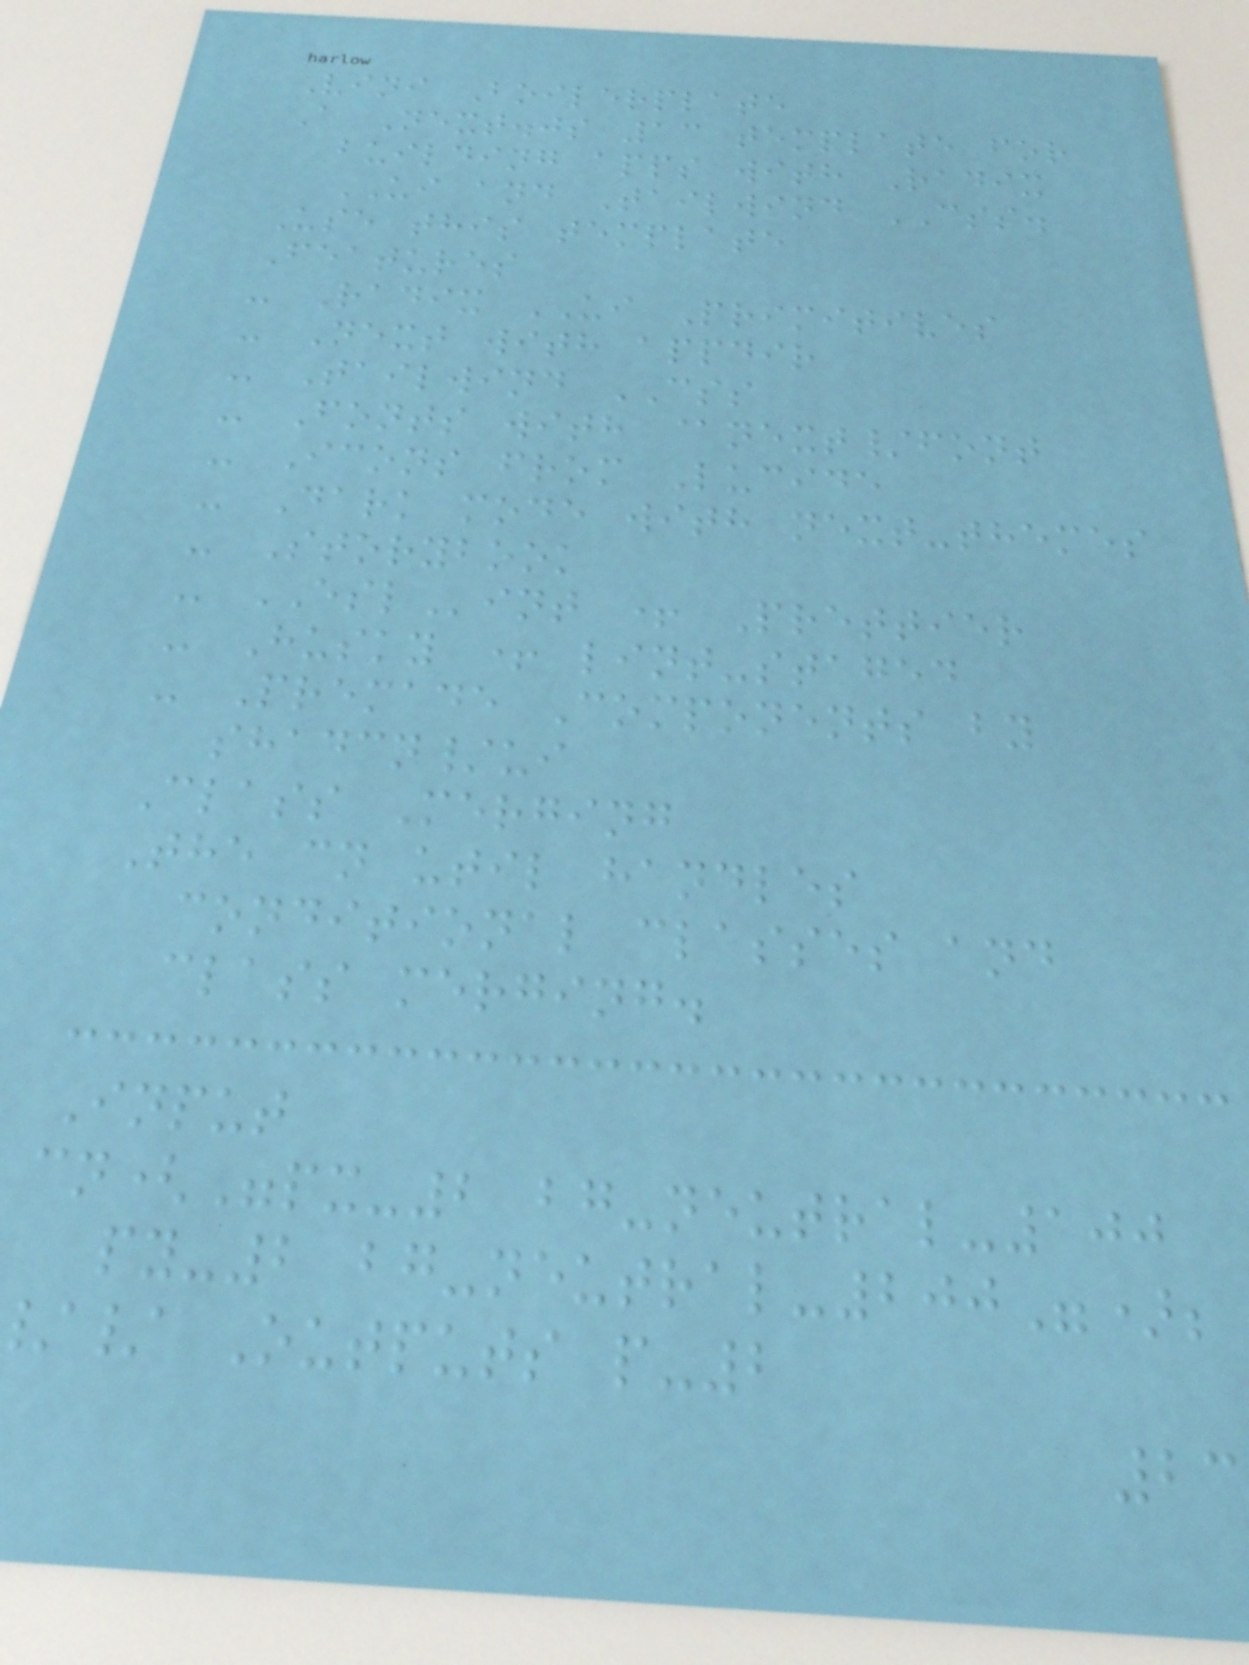Vini Boilerplate
A Next.js 13 template for
building apps with Radix
UI and Tailwind CSS.
Use this template
Features
- Radix UI Primitives
- Next with appdir
- Tailwind CSS
- Fonts with @next/font
- Icons from Lucide
- Dark mode with next-themes
- Storybook
- ESLint + Prettier
- Husky + lint-staged
- Premade Components by
shadcn/ui
Class Merging
The cn util handles
conditional classes and
class merging.
Input
cn("px-2 bg-neutral-100
py-2 bg-neutral-200");
/ Outputs p-2
